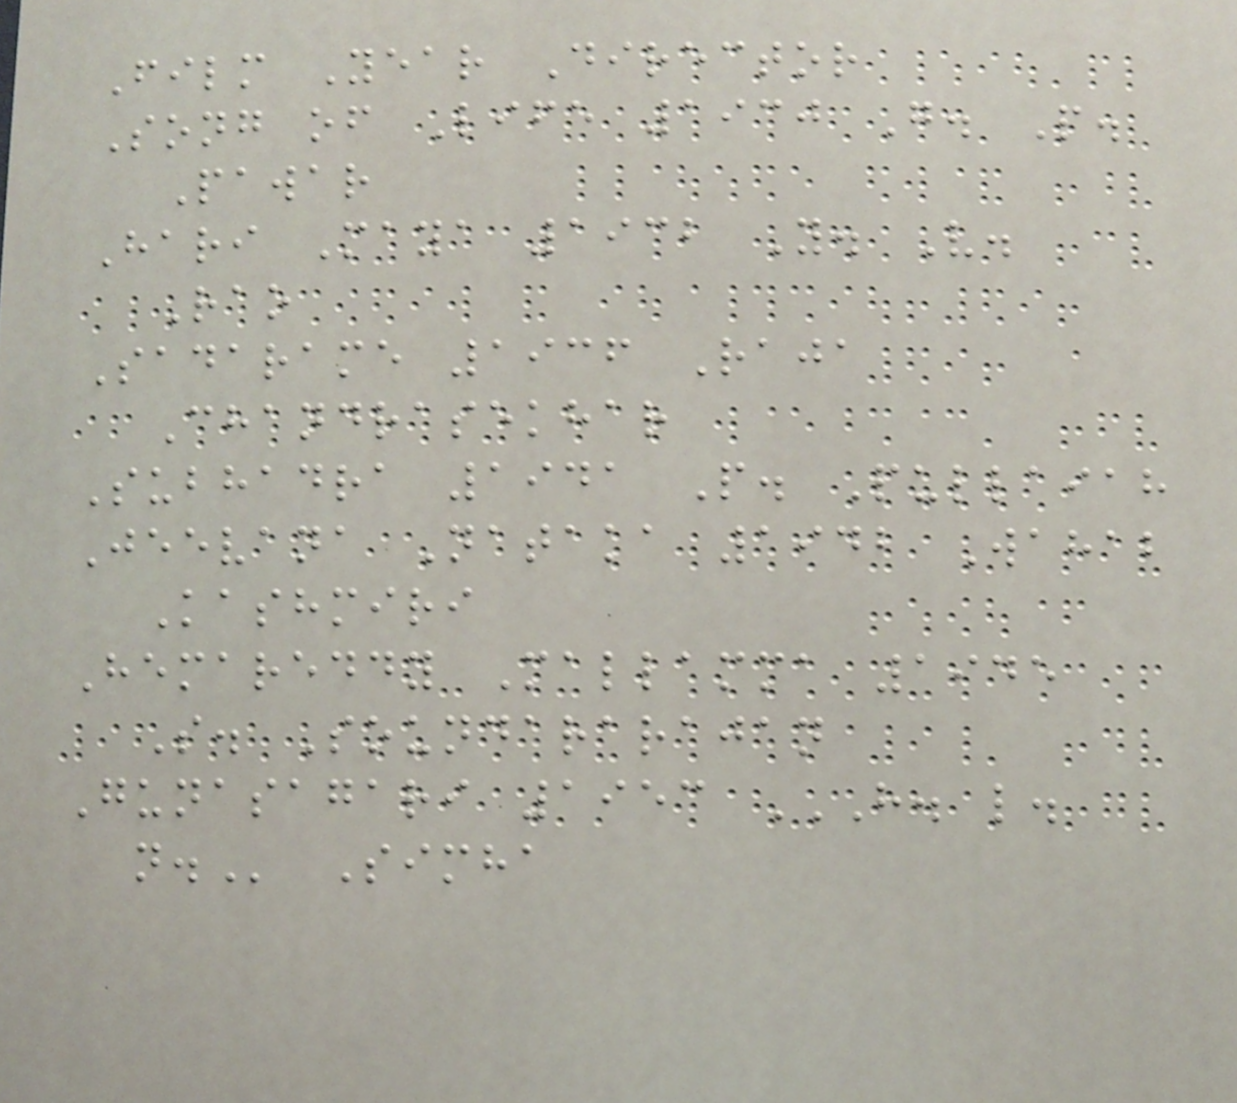Film Year Director
Song of Life 1930 G. P.
Pawar
Hari Maya 1932 Y. V.
Rao
Sadarame 1936 Raja
Chandrasekhar
Subhadra 1941 P. Pullaiah
Jeevana Nataka 1942 Wahab
Kashmiri
Hemareddy Mallamma 1945
S. Soundararajan
Gunasagari 1953 H. L.
N. Simha
